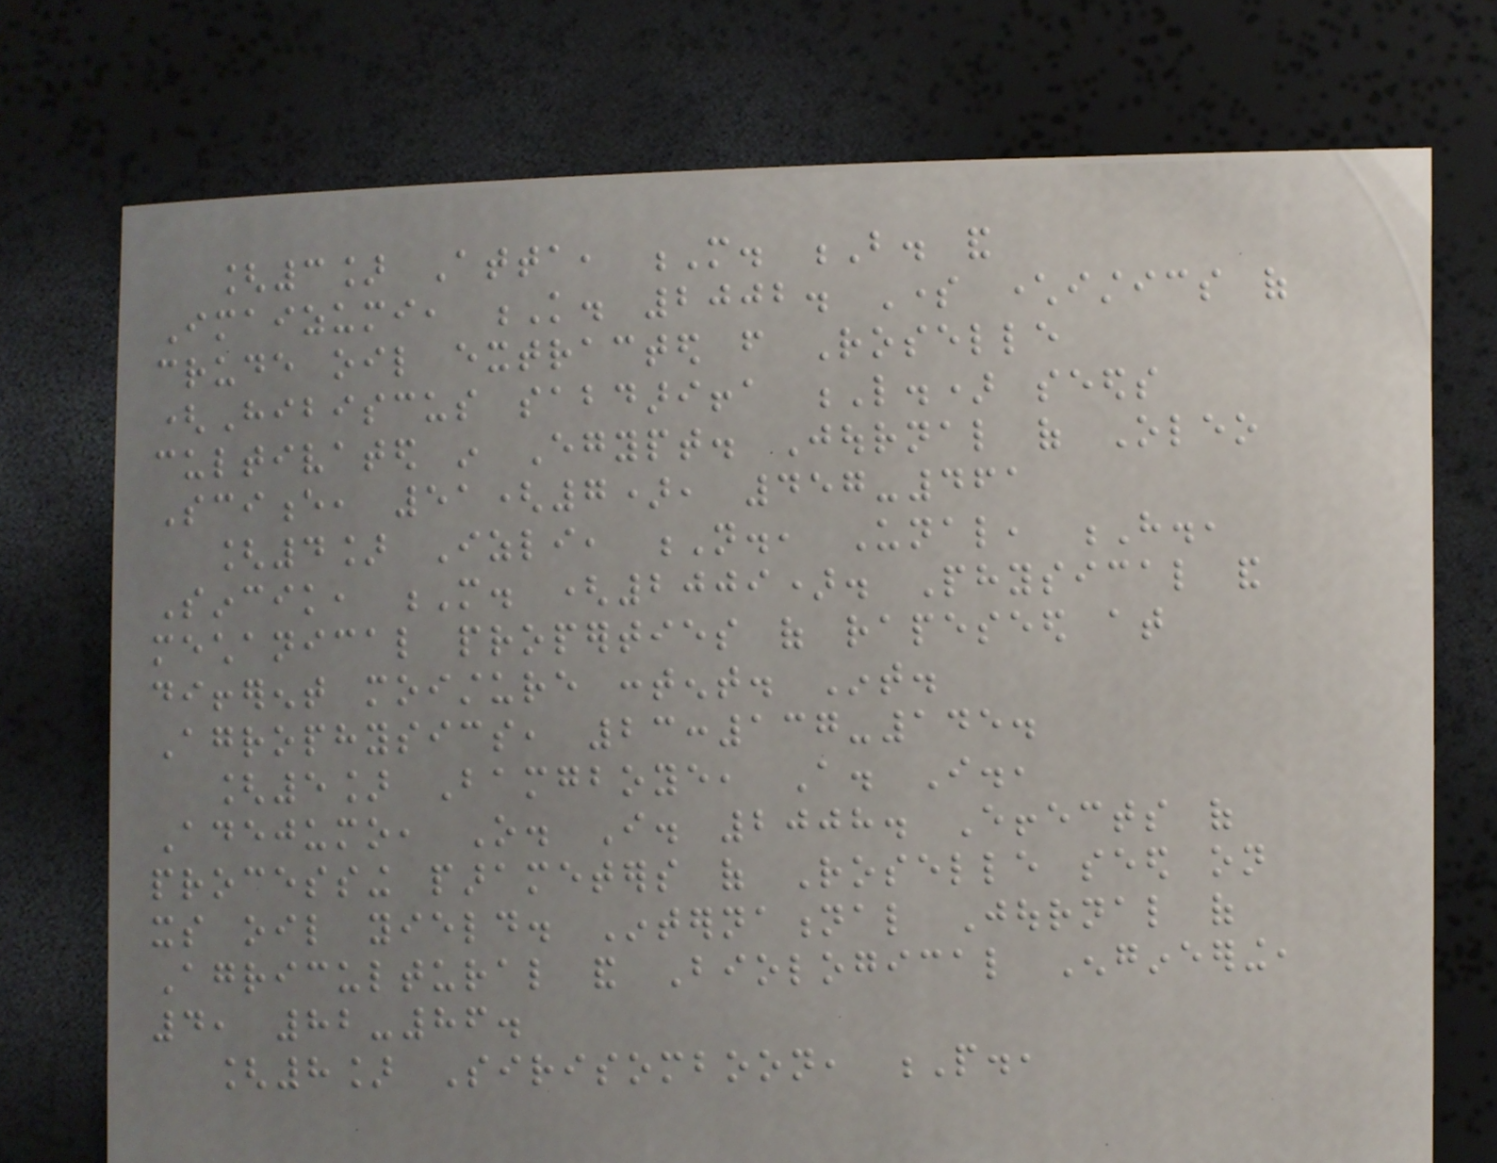[3] Atta, M. B. and
Imaizumi, K. 2002. Some characteristics of
crude oil extracted from Roselle
(Hibiscus sabdariffa L.) seeds
cultivated in Egypt. Journal of Oleo
Science, 51(7), 457-461
[4] Izli, N., Unal, H.,
Sincik, M. (2009). Physical and
mechanical properties of rapeseed at
different moisture content. Int.
Agrophysics, 23:137-145.
[5] Bamgboye, A. I.,
Adejumo, O. I. 2008. Effects of
processing parameters of Roselle seed on
its oil yield. International Journal of
Agricultural and Biological Engineering,
4, 82-86.
[8] Sirisomboon, P.,
